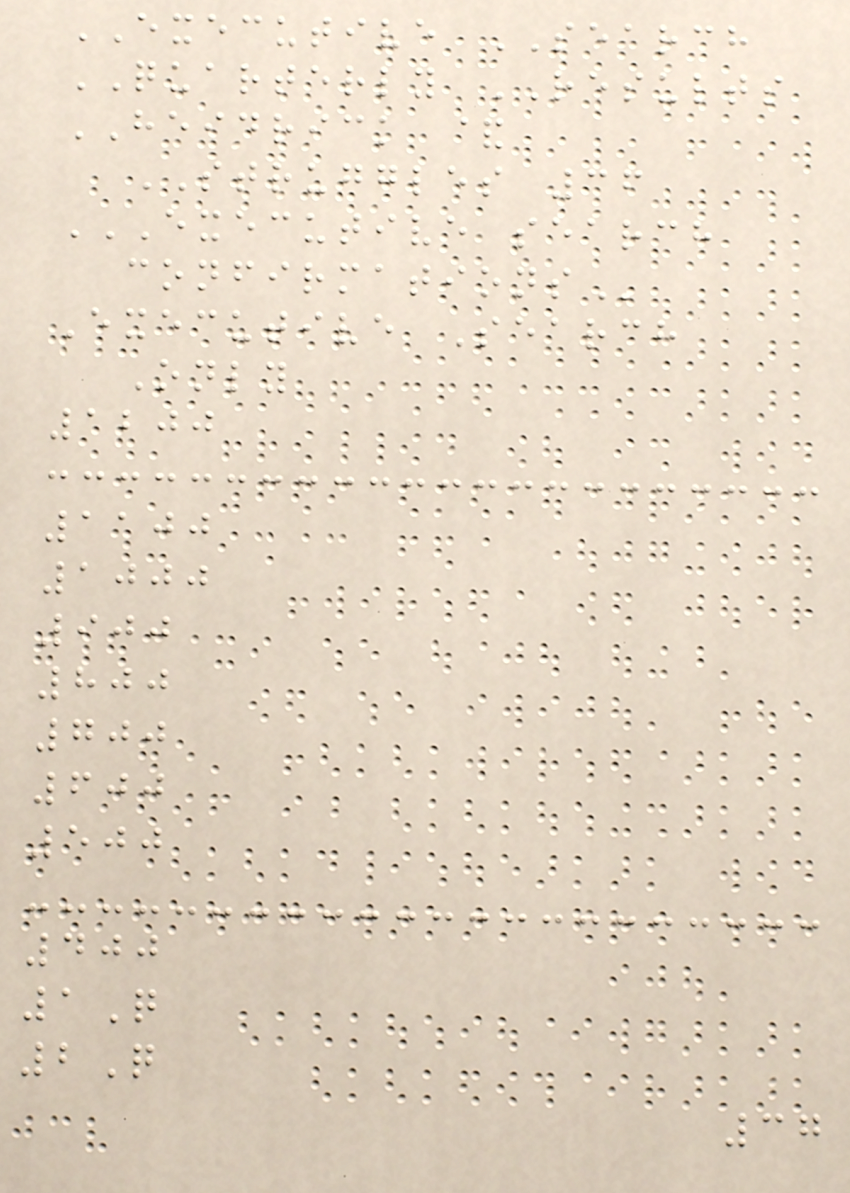EXECUTIVE SEARCH
QUARTERLY RESULTS
HEIDRICK &
STRUGGLES 36
EXECUTIVE SEARCH
CONFIRMATIONS
Executive Search
Only
1200
1100
1000
900
800
700
600
500
400
1Q
2Q
37
